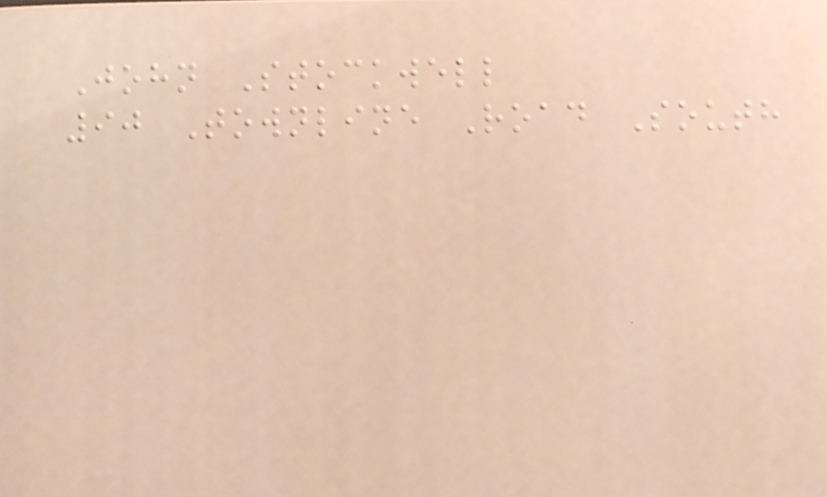John Stockwell
90 Townline Road South
